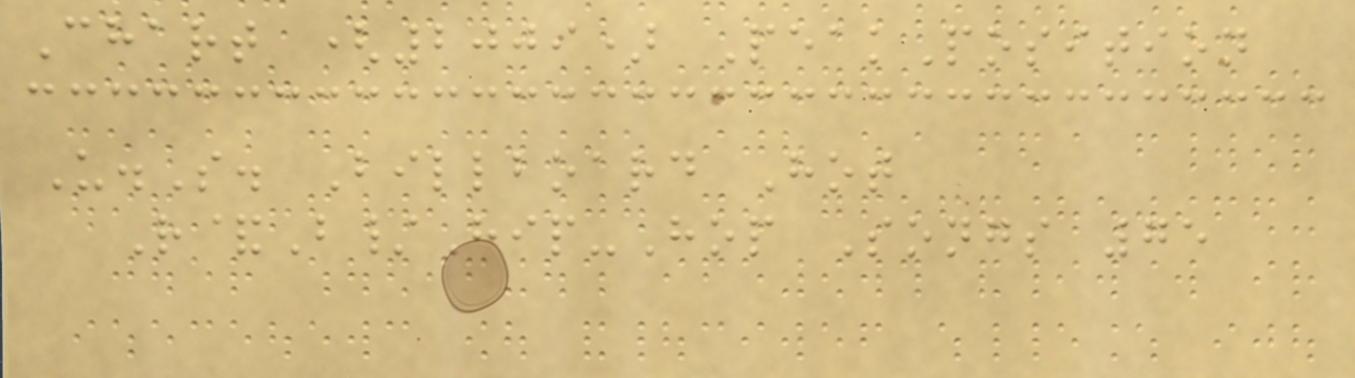Chart (2009) PeakPosition
U.S. Billboard Hot
R&B/Hip-Hop Songs 75
